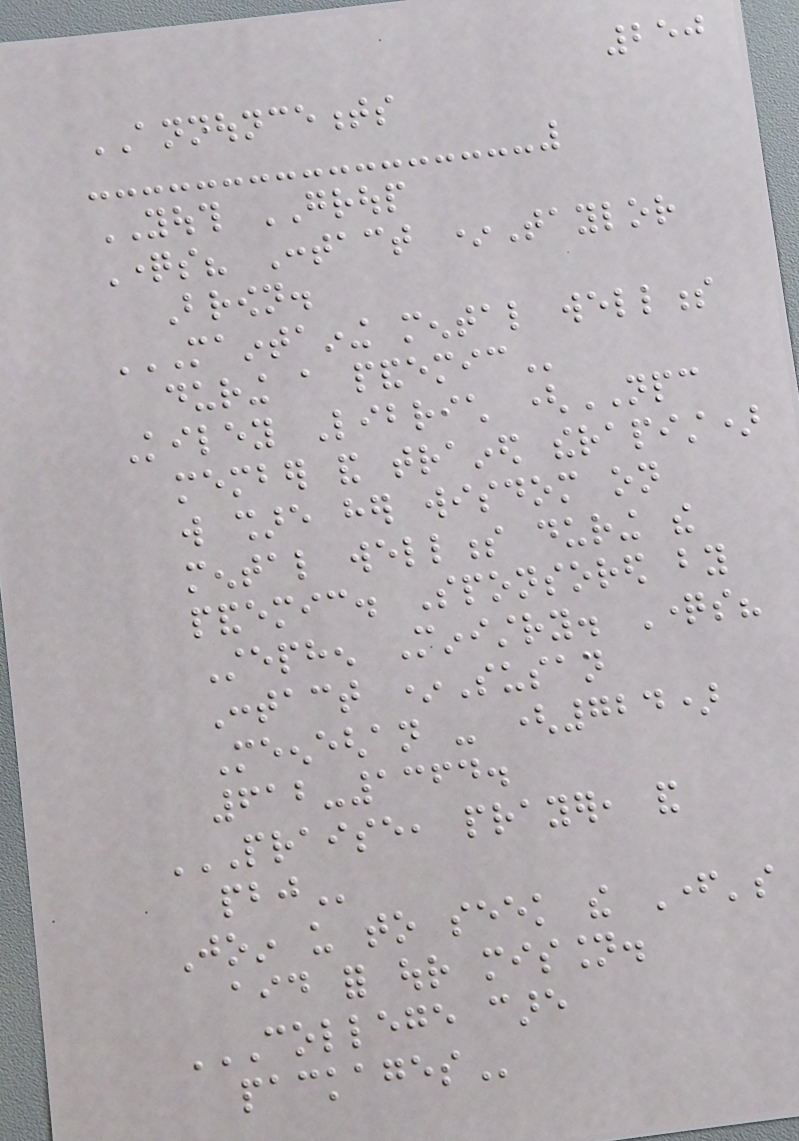250
ANNOUNCEMENTS
YOUTH GROUP
Questions? Contact *Taylor
Brown.
MAINTAINING MENTAL WELLNESS
DURING A PANDEMIC
Kiley Librich (NPC
member and trained therapist)
will share her wisdom on
mental wellness during the
pandemic. Sponsored by
Stephen Ministry. Questions?
Contact *Susan
Meeneghan - (724)
612-1364.
PRAISE, PRAYER, AND
PBJ
Join us to seek the Father's
aid for our mission.
COLLEGE CARE
PACKAGES
